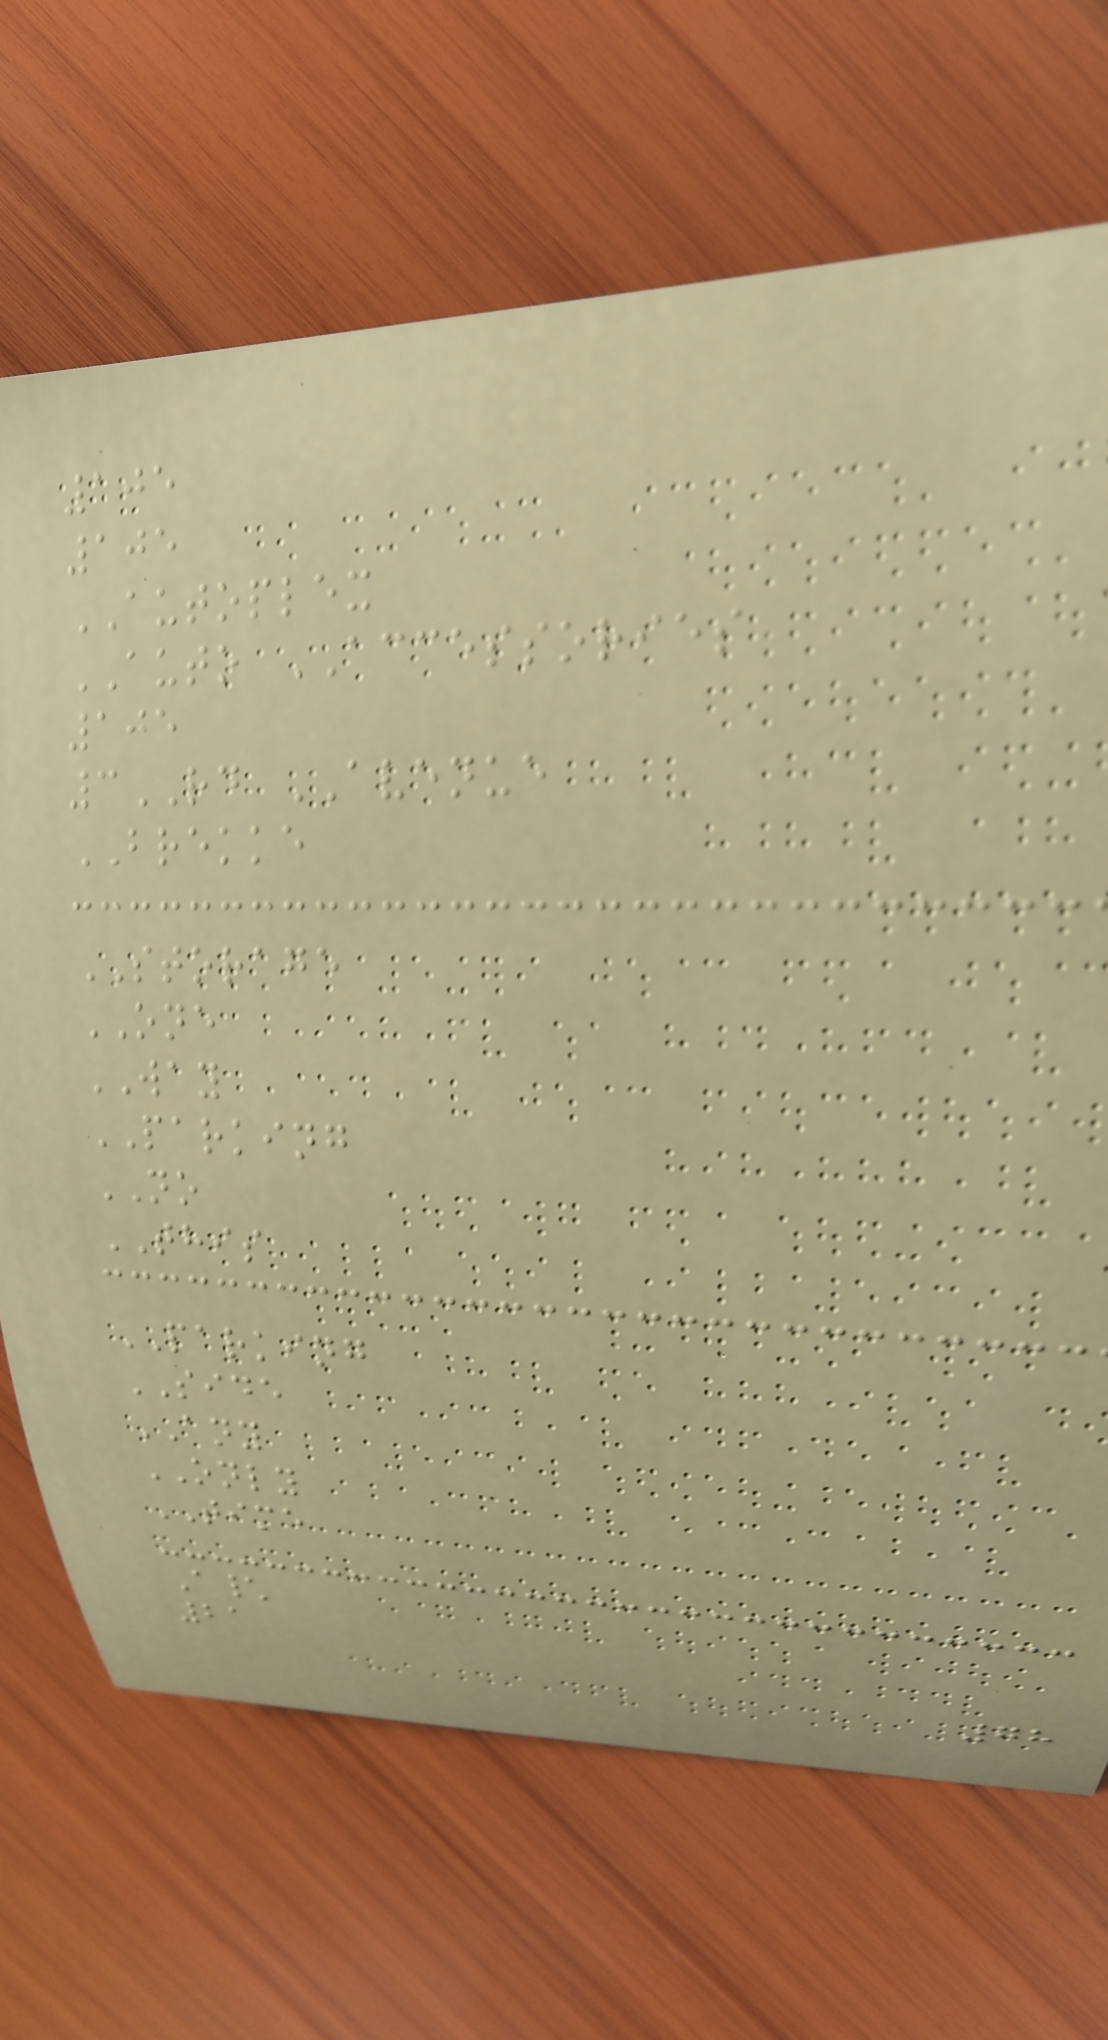105
105
AUTOPLEX
AUTO ACCESSORIES
105
3RD AVENUE
BREKKE
STORAGE
ONE
WAY
PARKING
NO
THIS
PARKING
SIDE
ANY
ONLY
TIME
A\
21
78
